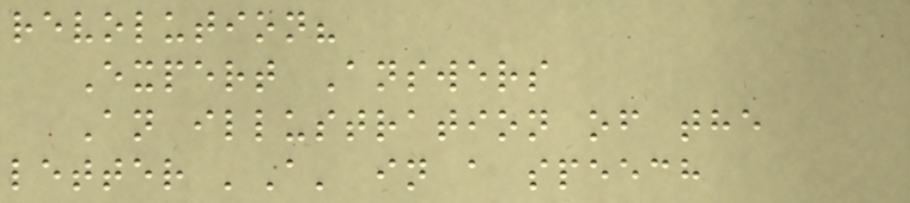revolution?
Expert Answers
An illustration of the
letter 'A' in a speech
